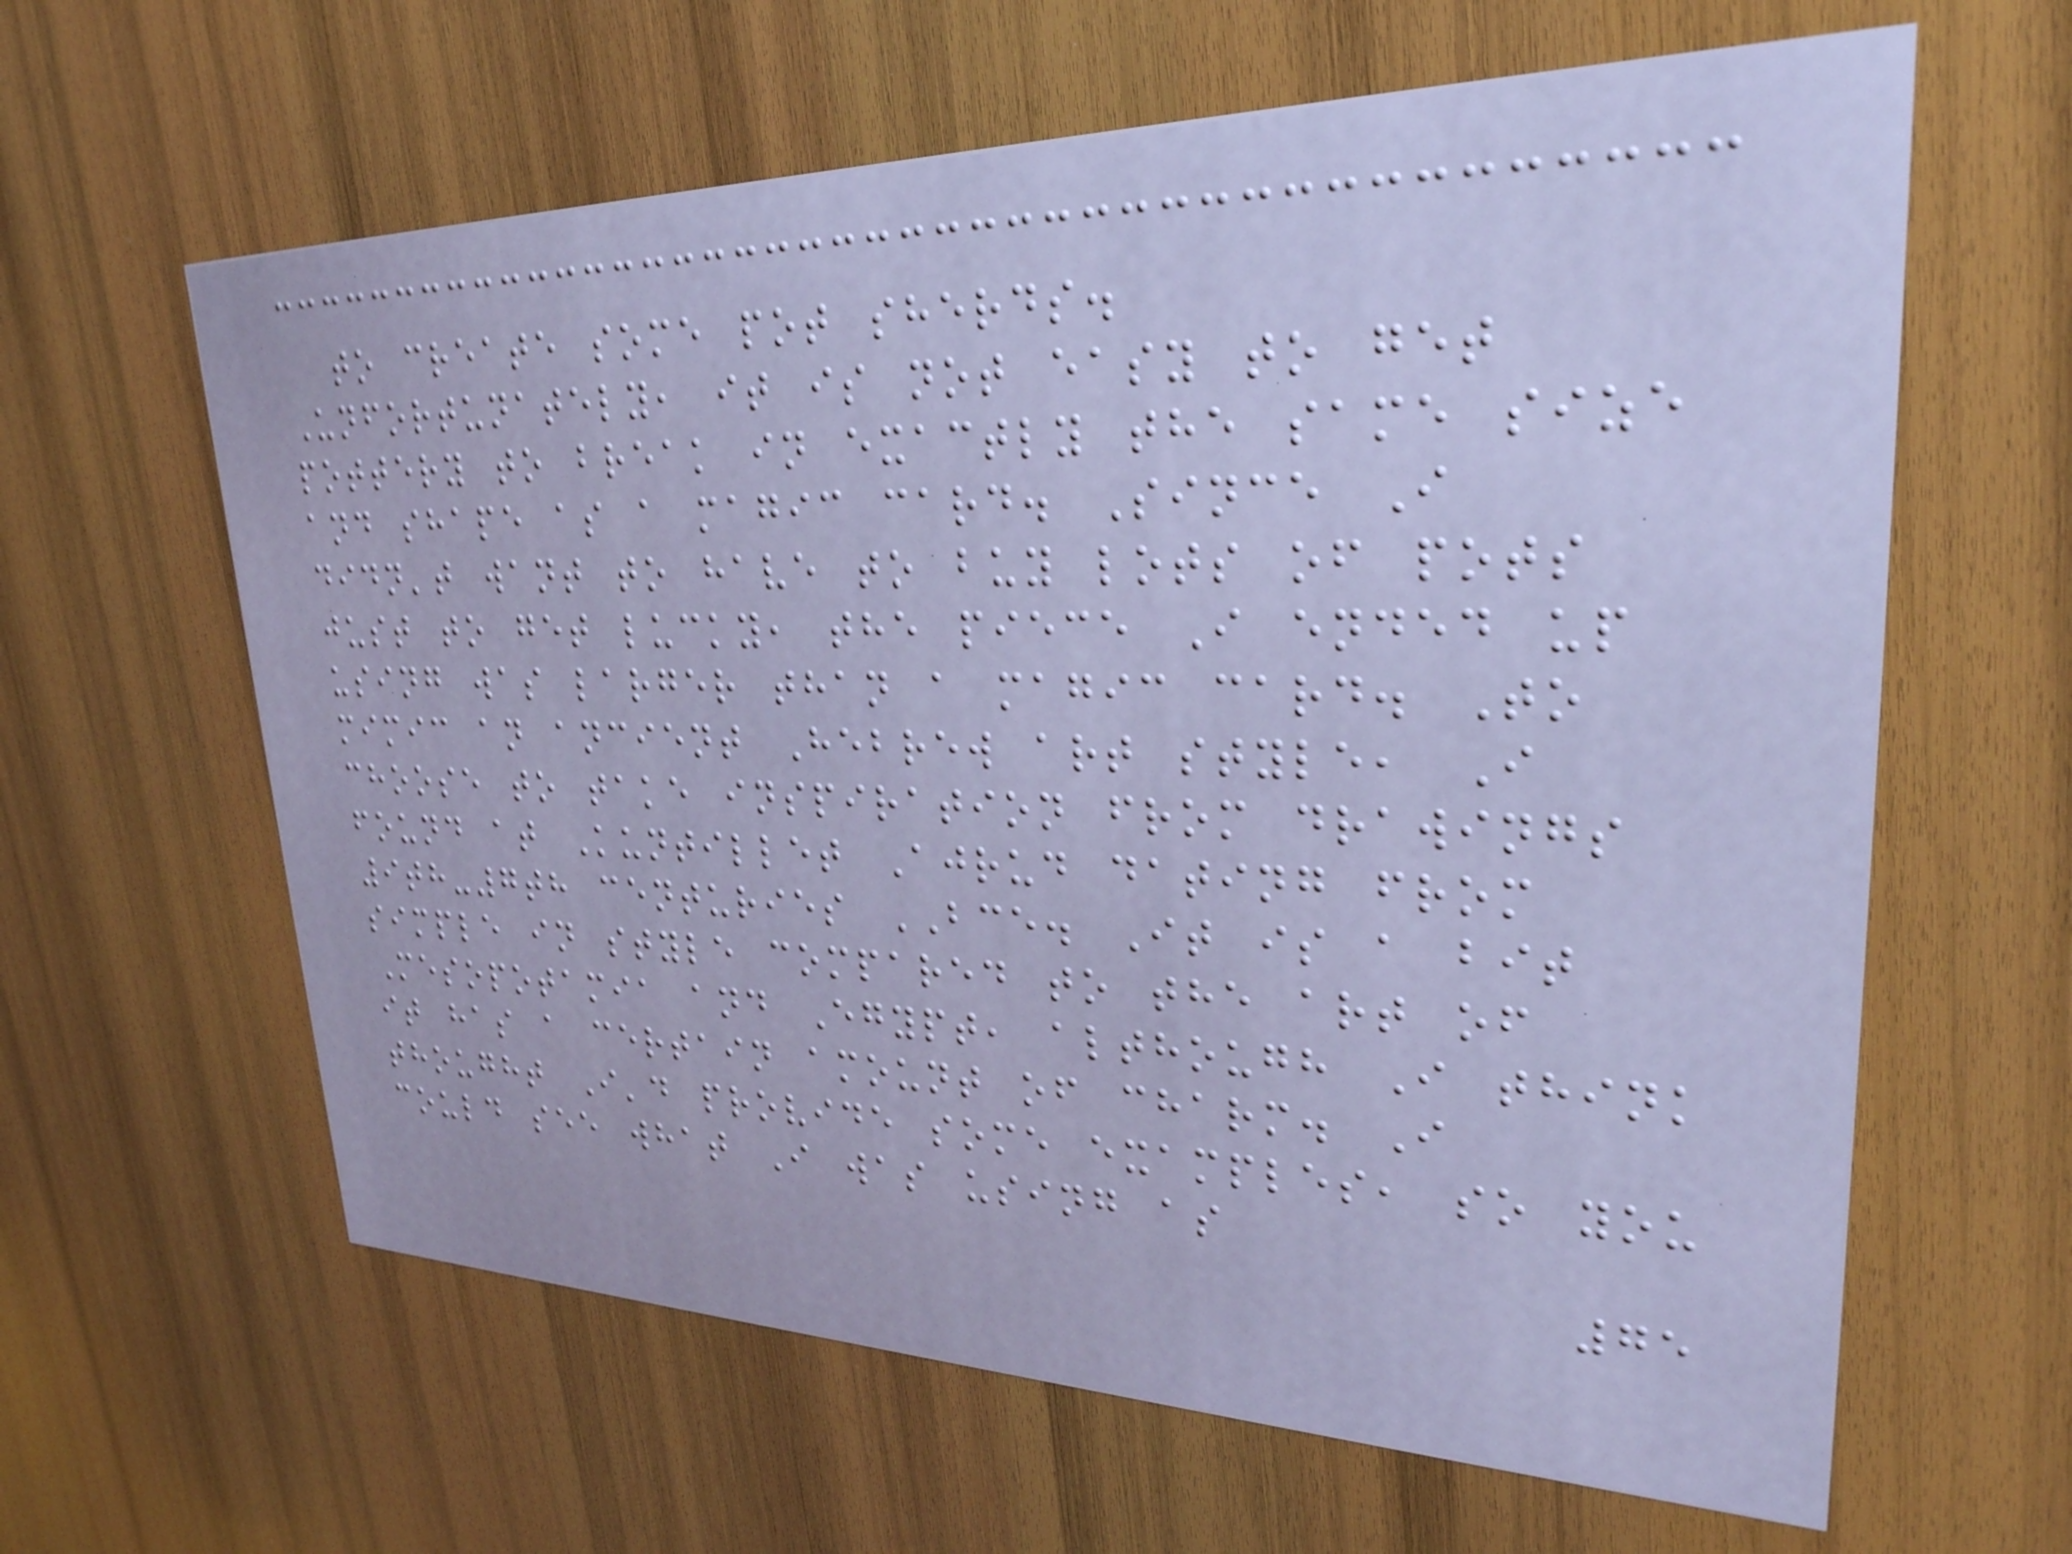to create some pot sherds.
Unfortunately, it is not easy to get
pottery to break in exactly the same size
and shape as a magic card. Since I
didn't want to have to buy lots of pots
just to get lucky, the piece I ended up
using was larger than a magic card. To
mimic an ancient Hebrew art style, I
choose to take inspiration from drawings
found at Kuntillet Ajrud dating from
9th-7th centuries BCE. It is a bit
simple in style compared to the art of
Mesopotamia and Egypt, although I think
it has a certain amount of charm. I
thought I'd provide some examples, so you
could see what I was using as
75
